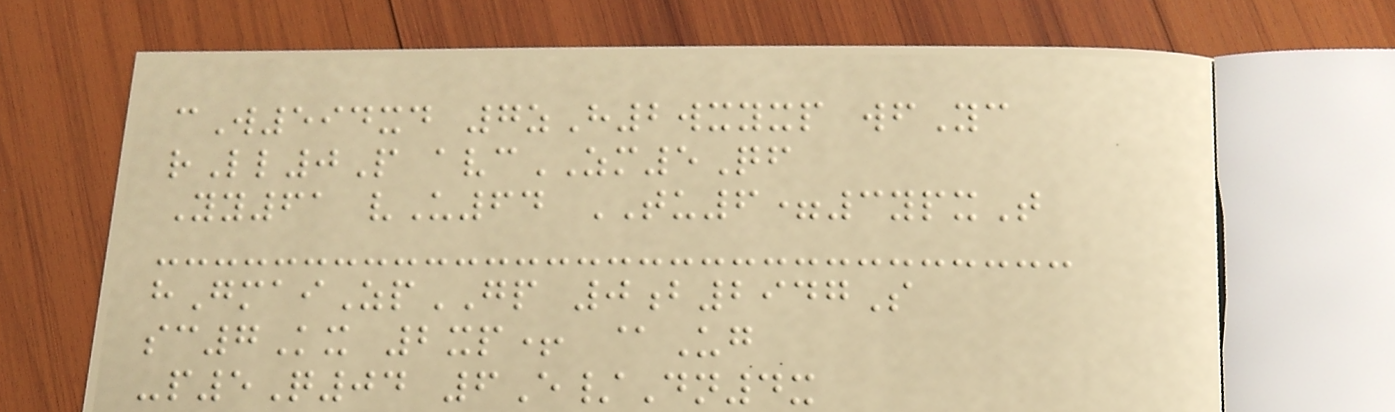cW594xd 7zH2wxyxp wfYc
rLl0P avcZM5Qf
Yy61 vU64 TU6=3ypxT
hGmaiZpGP 0b2947S
sc7Kx 2xp+ @Ug
-p5Q04 6E/Dn4x
